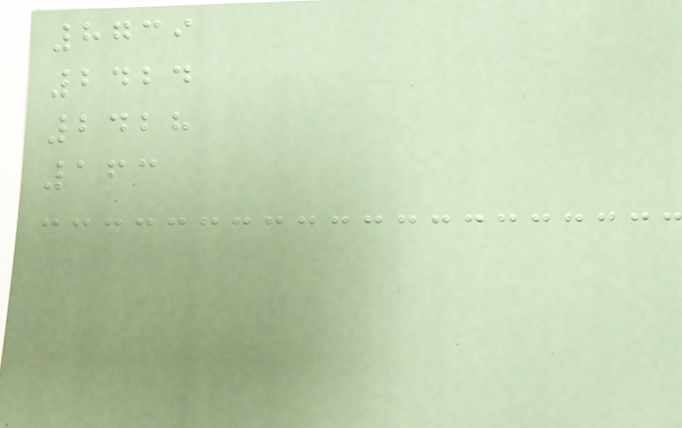8739
2424
2428
163
